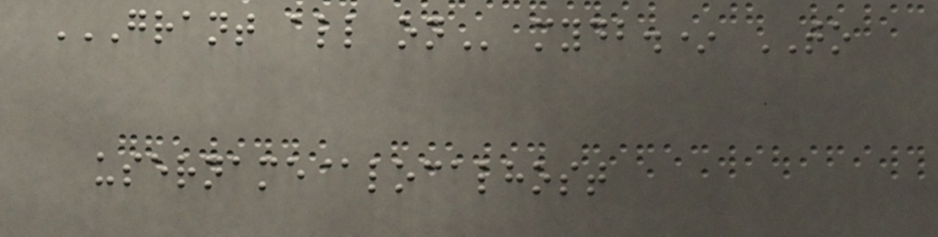GRANT ALL ON mydb.* TO
username@localhost
